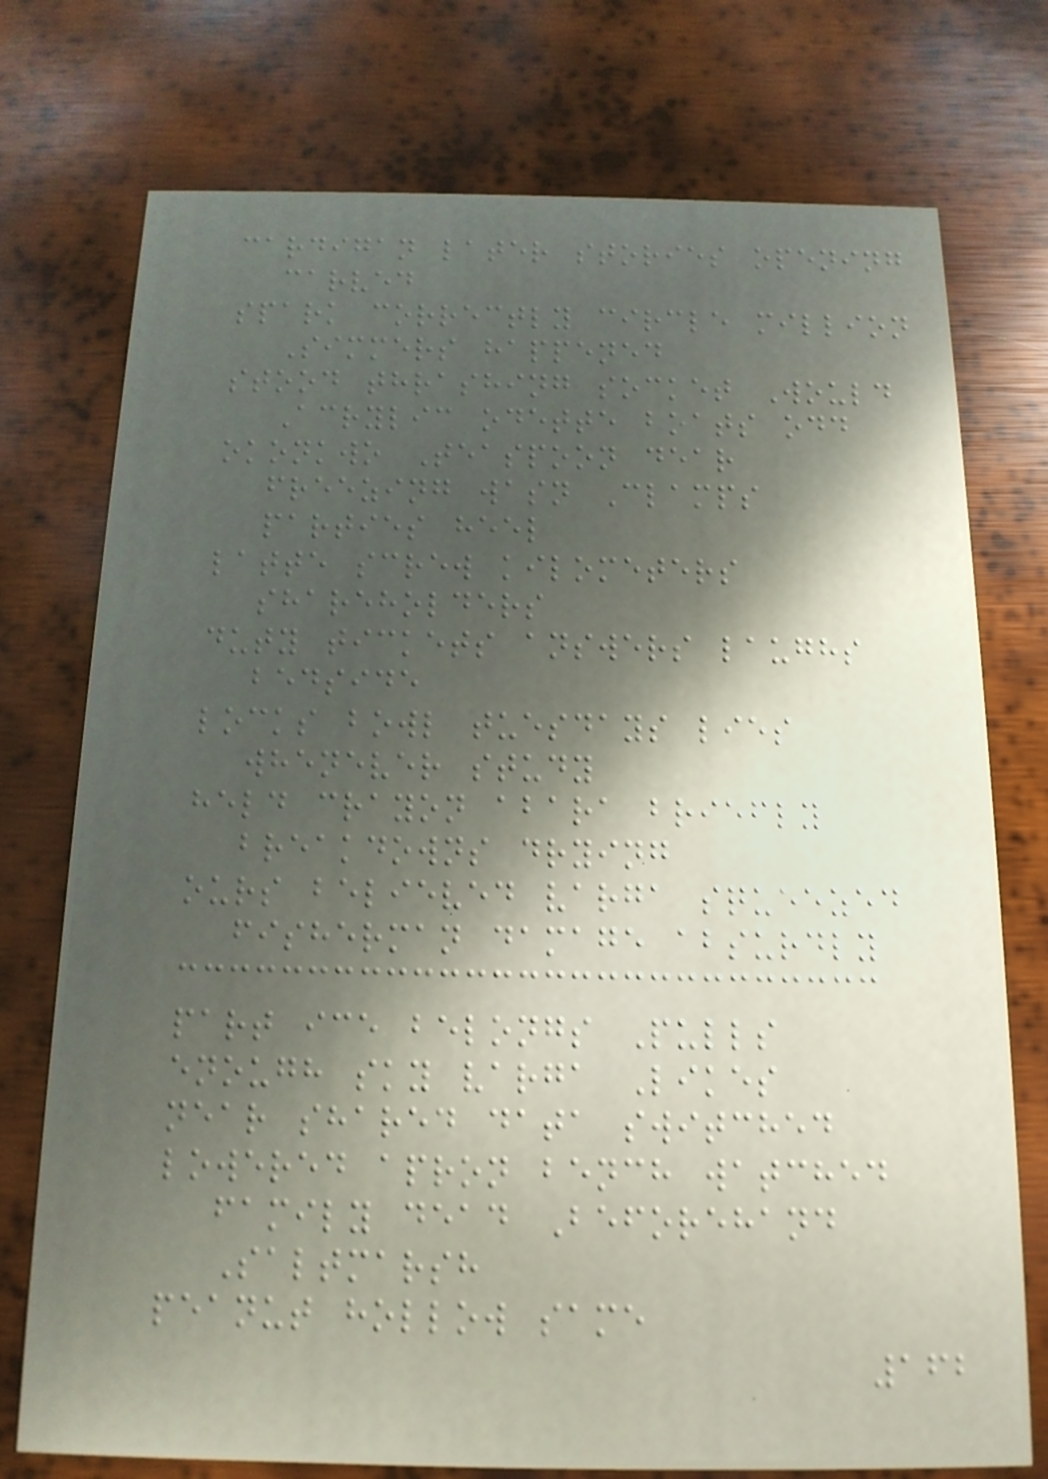cardigan later stories opening
carved
spark correctly circle million
Simmers happened
stood thrashing socket Would
Acrylic odette boats odd
okonkwo Teaspoon dear
freezing wasn Clamps
parties heel
latte screw kilometers
shareholders
duty tickets answers laughs
bedside
locks bowl tuesdays lies
whenever study
held crayon abara briefly
breakdowns drying
ours believed varga squeezed
fisherman damage absurdly
part ice belongs Pulls
enough sky varga Likes
near shared data switched
lowered apron bench watched
family dead Beforehand
Saltmarsh
peanut hollow same
162
